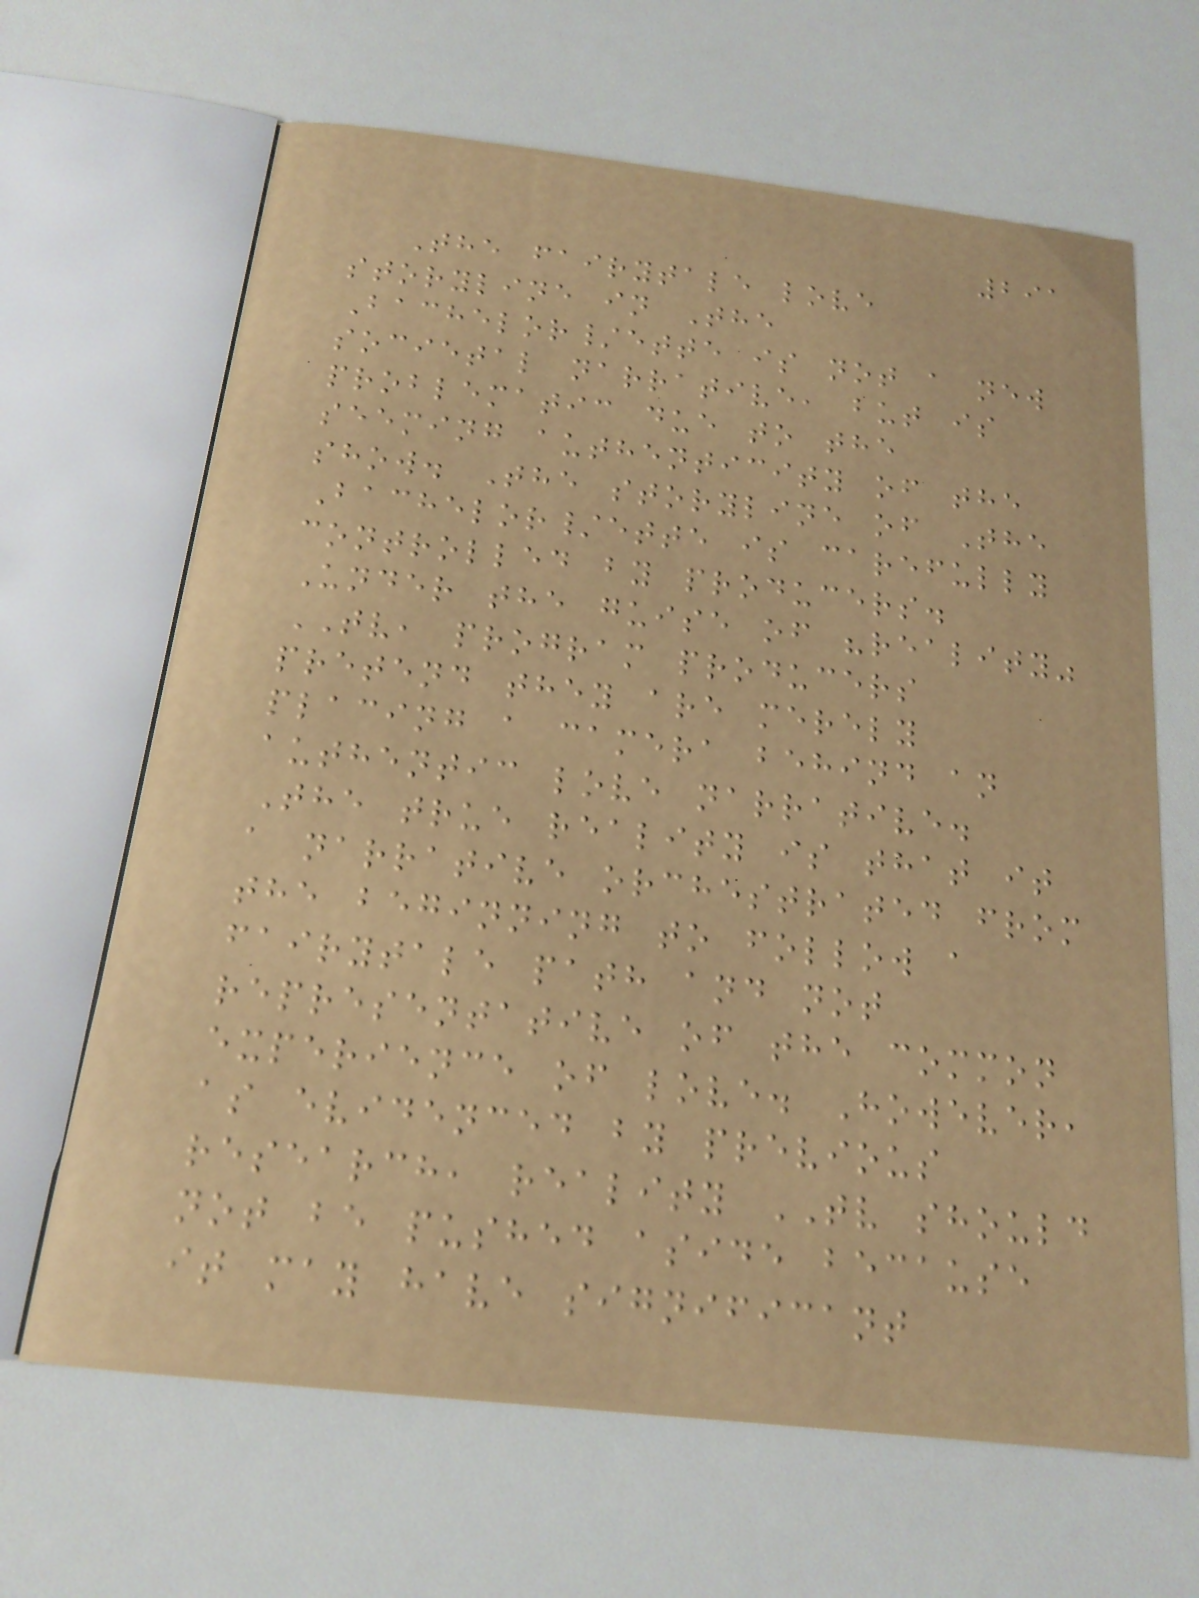291
The fairytale love
storyline in The
Bachelor/ette is not a new
societal narrative, but is
problematic due to the
seeming authenticity of the
show. The storyline of The
Bachelor/ette is carefully
controlled by producers.
Under the guise of "reality"
TV, program producers
pretend they are merely
placing a camera behind an
authentic love narrative.
The true reality is that it
a narrative orchestrated from
the beginning to follow a
fairytale path and not
representative of the common
experience of love. However,
as evidenced by previous
research, reality TV should
not be pushed aside because
it may have significant
